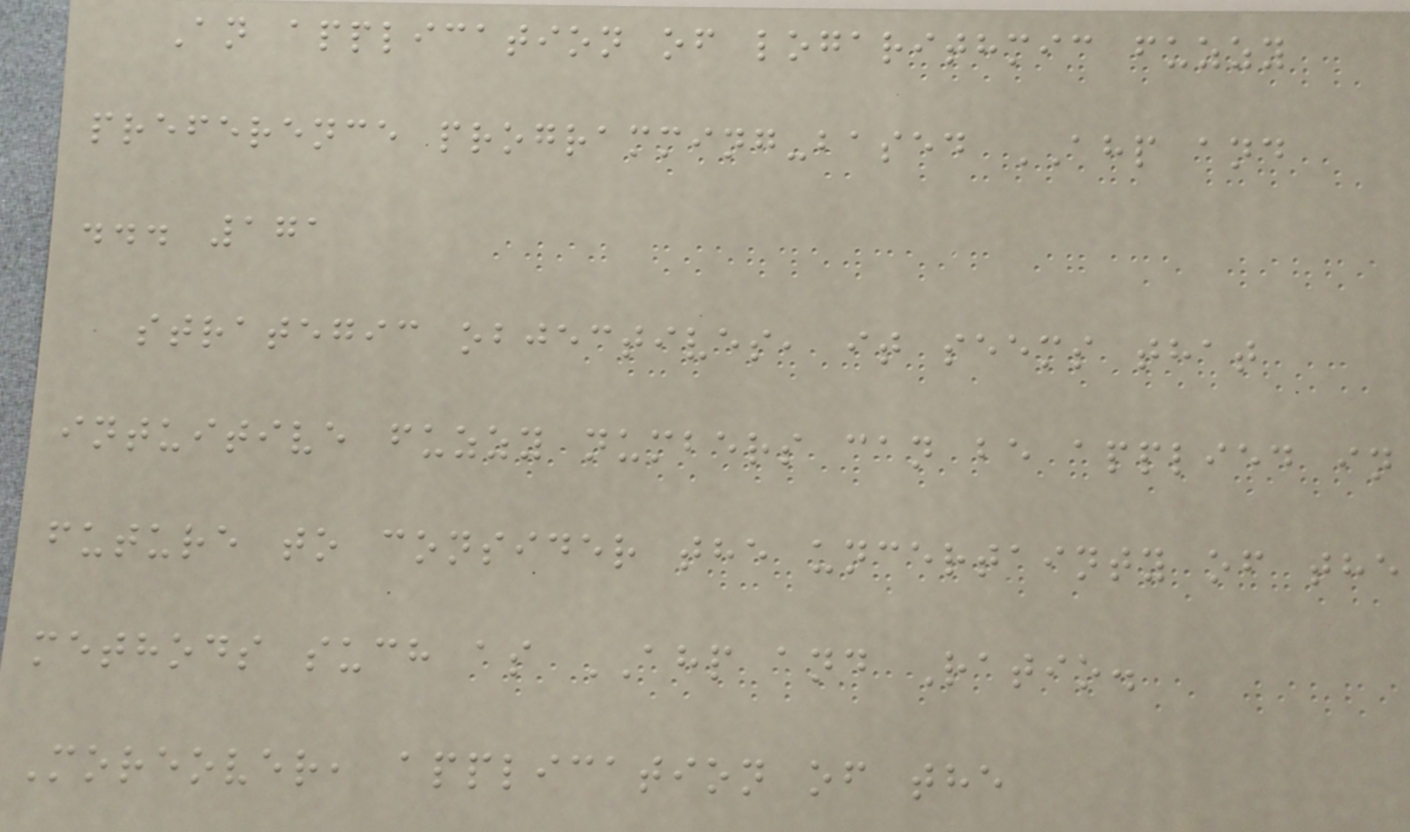An application of logarithmic fuzzy
preference programming-based AHP and
... 171
strategic objectives, it seems that
intuitive fuzzy numbers can be applied in
future to consider the uncertainty of the
methods such as AHP and Ratio.
Moreover, application of the
